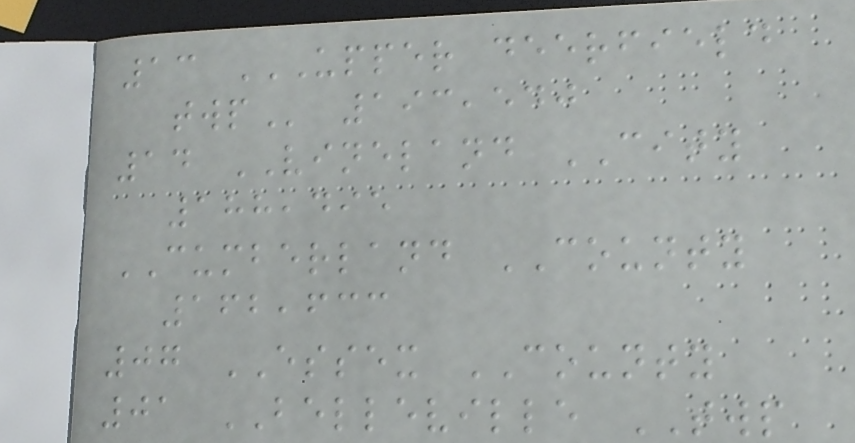13 UPPER DEERFIELD
TWP 193,540
14 VINELAND CITY
188,495
CUMBERLAND COUNTY
162,633
07 ESSEX COUNTY
01 BELLEVILLE TWP
